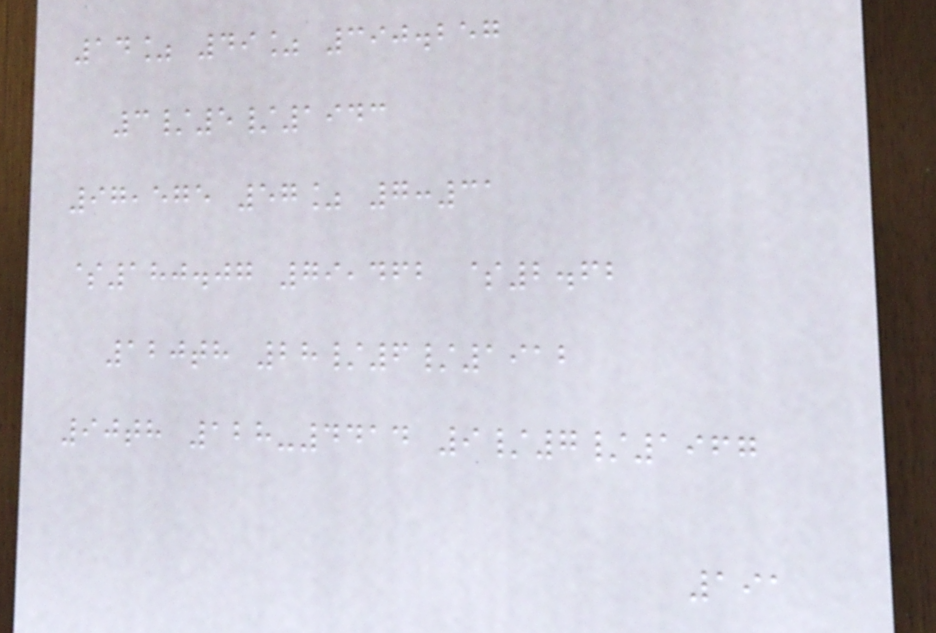14% 49% 390.257
3/5/1943
97,575 57% 7:31
$180.07 79,462 $2.62
120th 28/6/1912
90th 128-4414 9/7/1967
191
